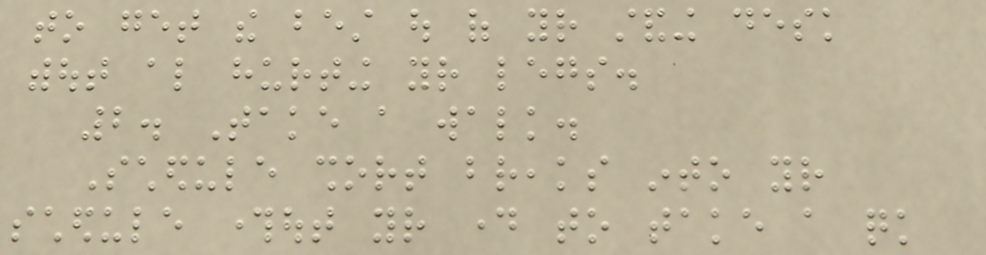to get the best out of your standing desk
without also hurting your legs.
2. Take a walk.
Schedule short breaks into your
schedule throughout your day to take a quick
